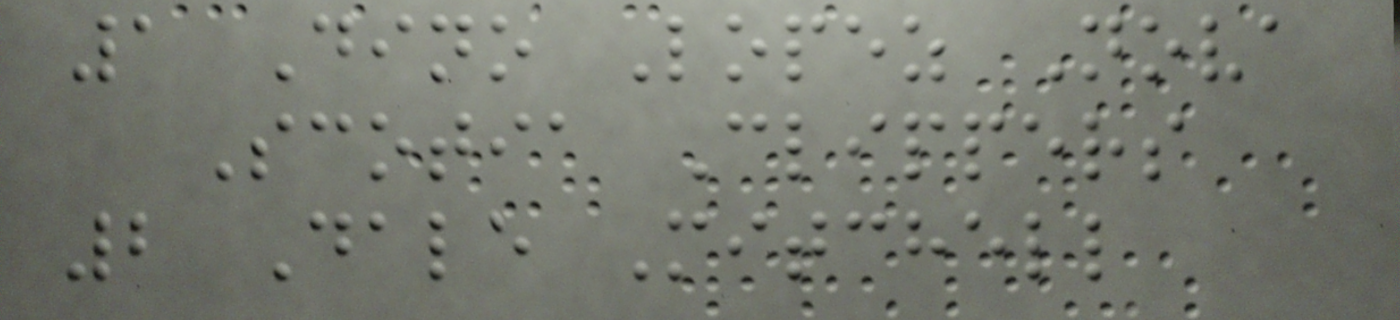1 Dino Lopez Nova
Scotia Clippers
2 Dale Mitchell
